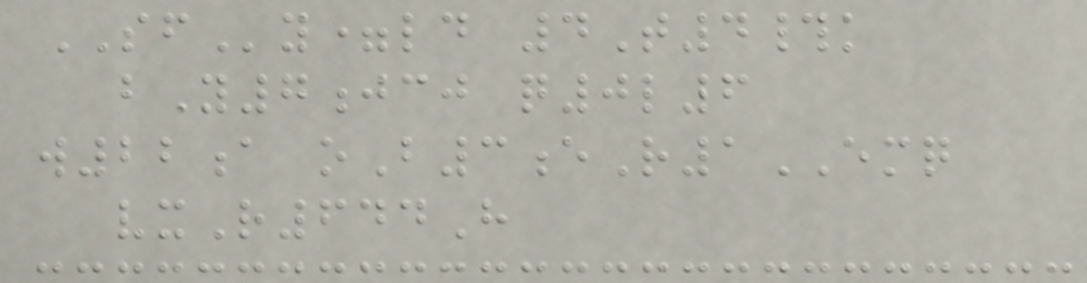SFy=ld 4T4#k
bY7jcj q0l6
w22a oB3eR1EMQ
vxR644H
